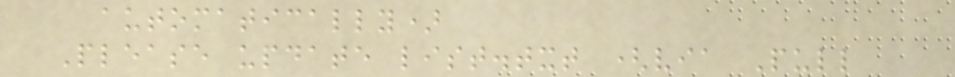automatically)
Please update list.txt (via Pull
